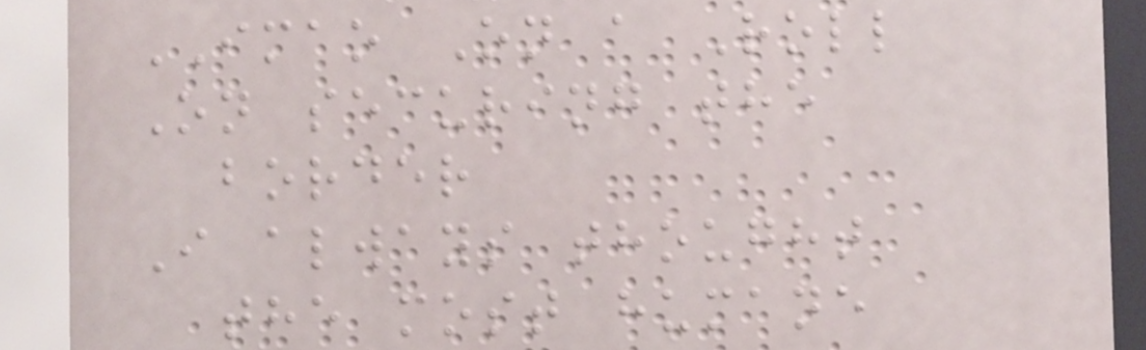IMAO On a Roll
On securing the
border
I always thought
the most humane
